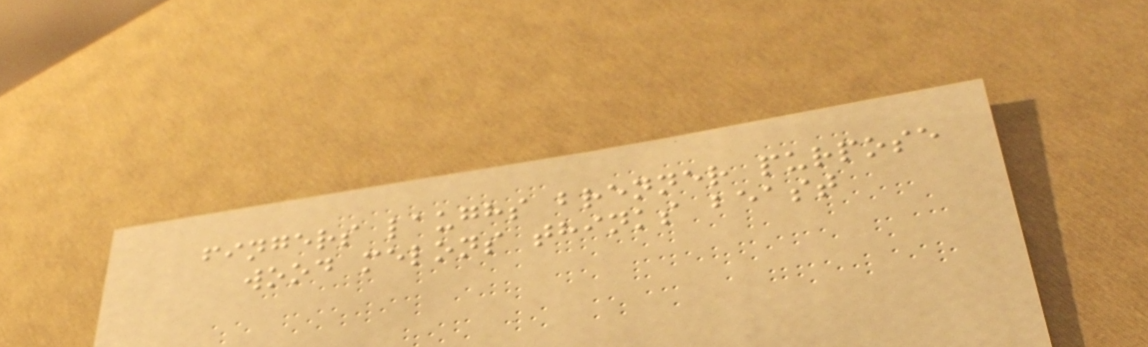fingers laughs brenner purpose
wood melons thinks beast
